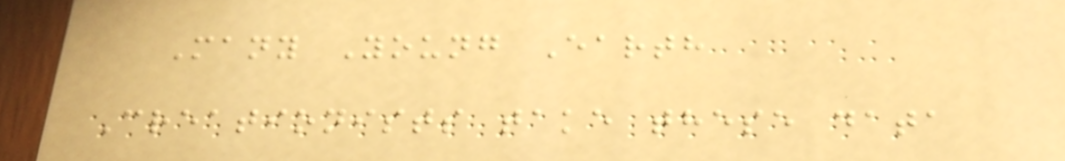Many Young Earth
Creationists take these data
